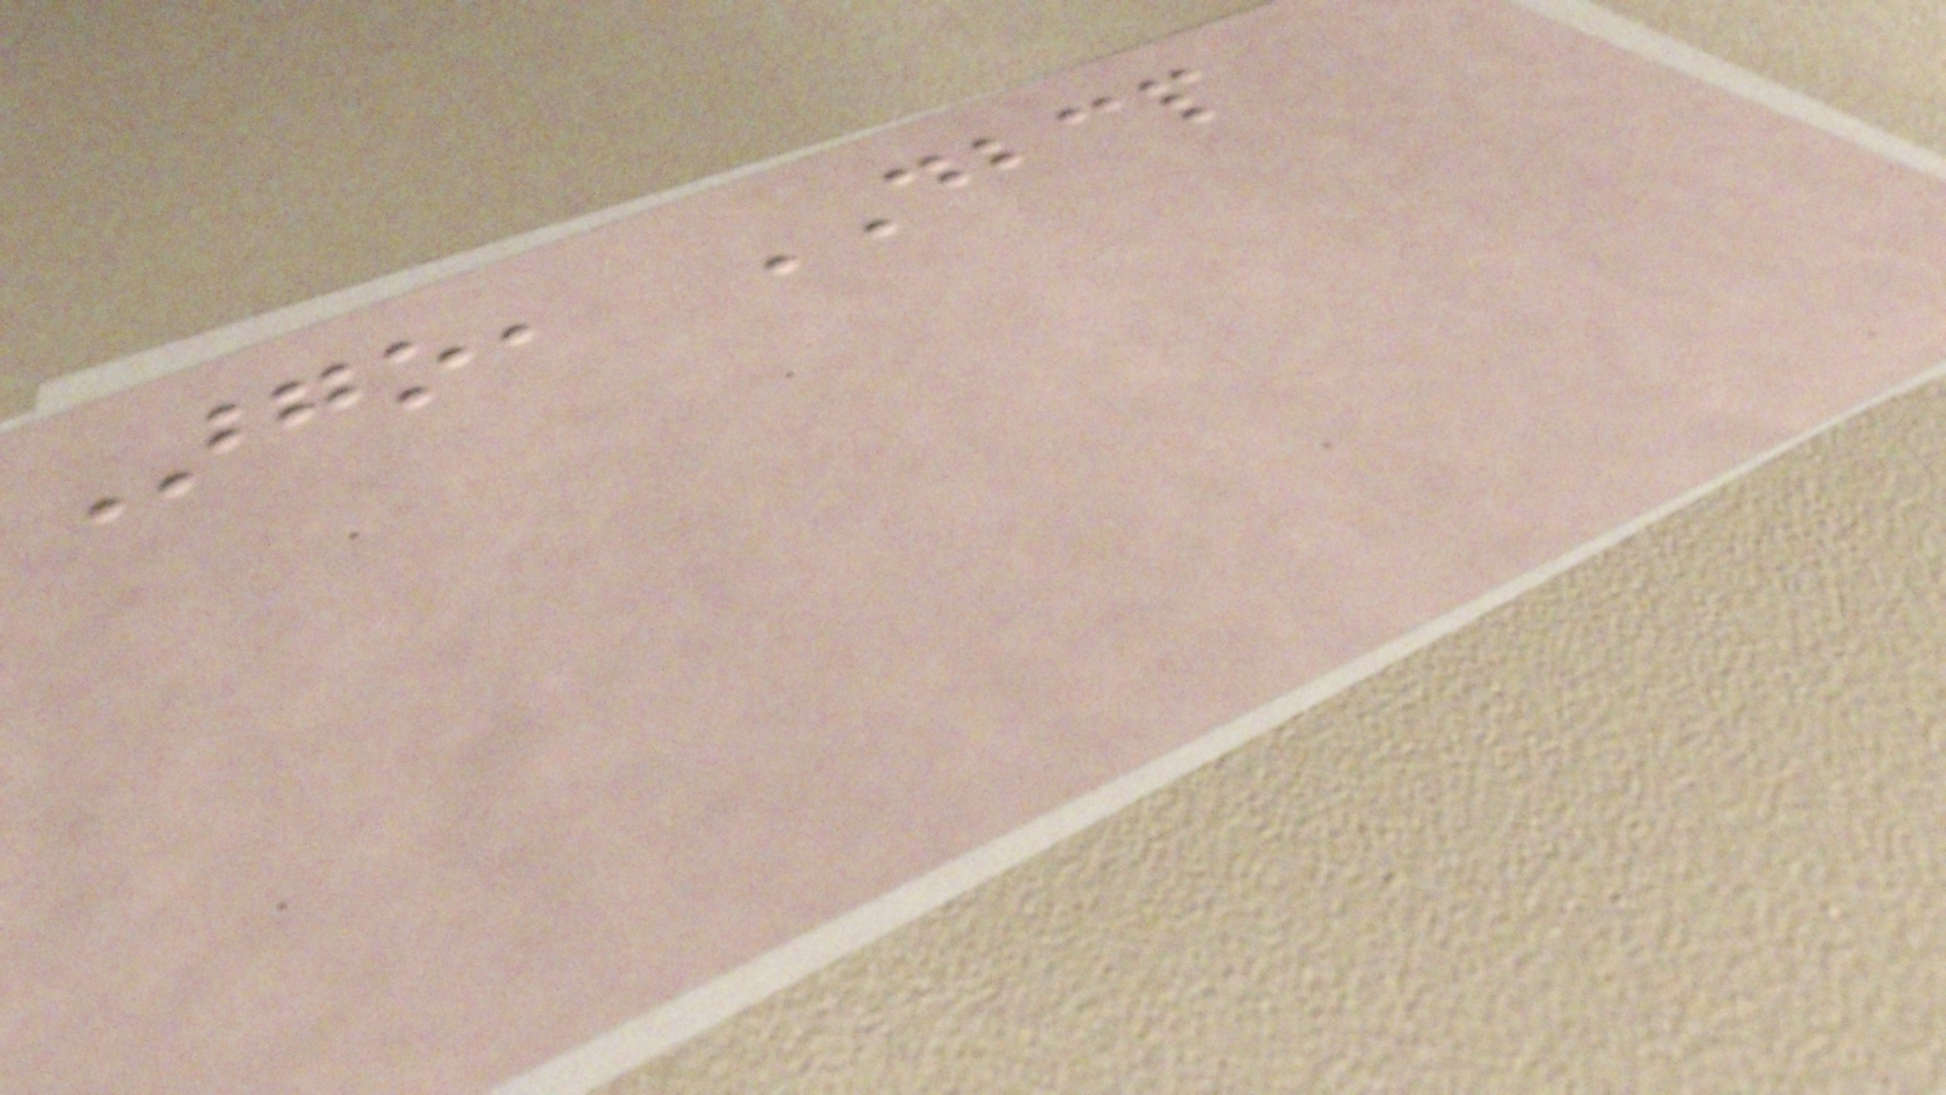Argo, DBCP
